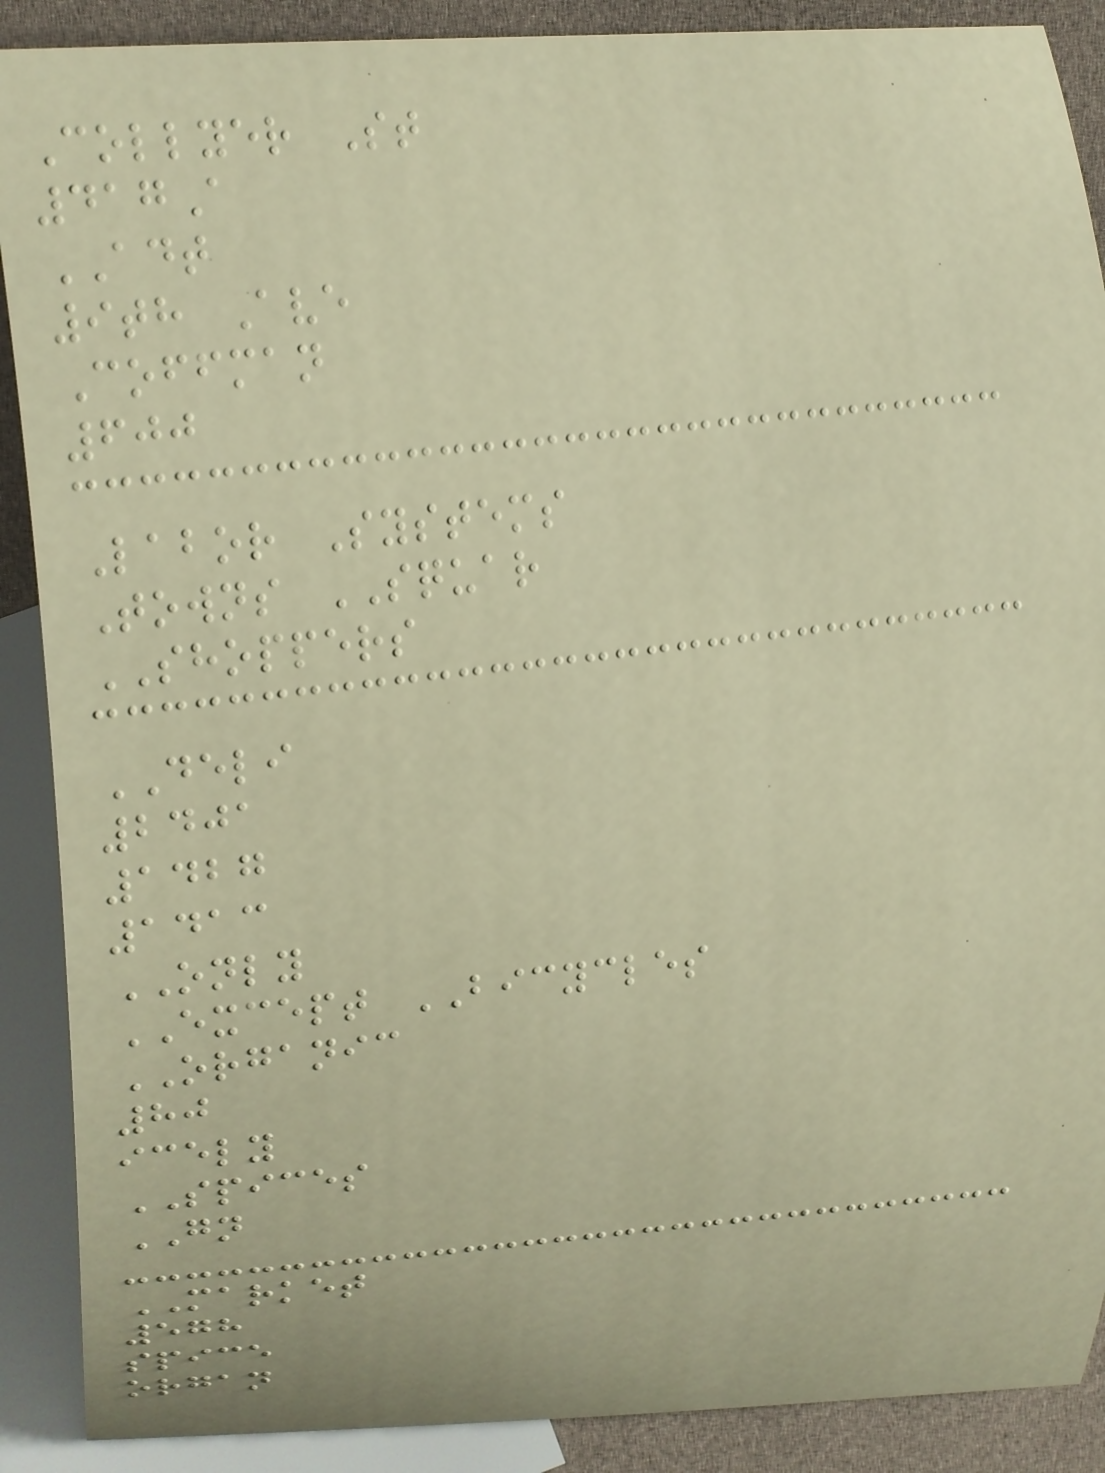Collyer St
417A
ADT
9th Ave
Coffman
600
Labor Systems
Towns SQUAR
SHOPPERS
DELI
2401
1427
1413
ONLY
EXCEPT BICYCLES
ORGANIC
80
icely
SPICES
GN
MARKET
578
spice
organ
